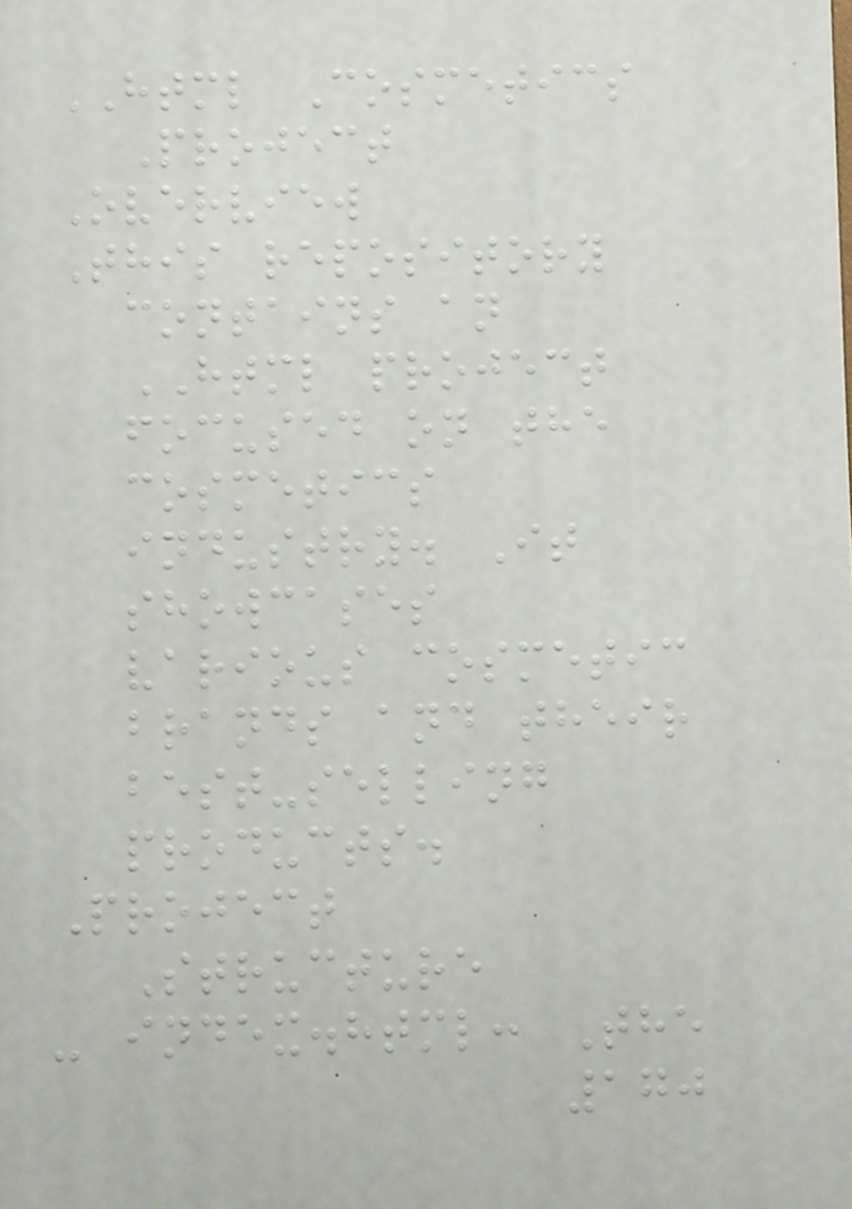HTML Cosmetics
Project
Overview
This repository
contains an
HTML project
focused on the
cosmetics
industry. It
showcases
various cosmetic
brands and their
best-selling
products.
Project
Structure
- index.html: The
170
